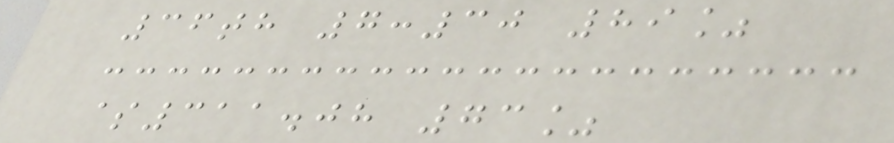36th 7:30 89%
$311.08 73%
